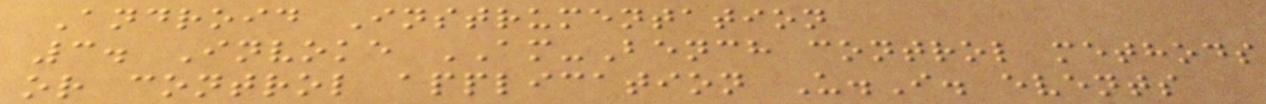Android Instrumentation
3. Invoke AM-Bench control methods
or control application U.I. events
